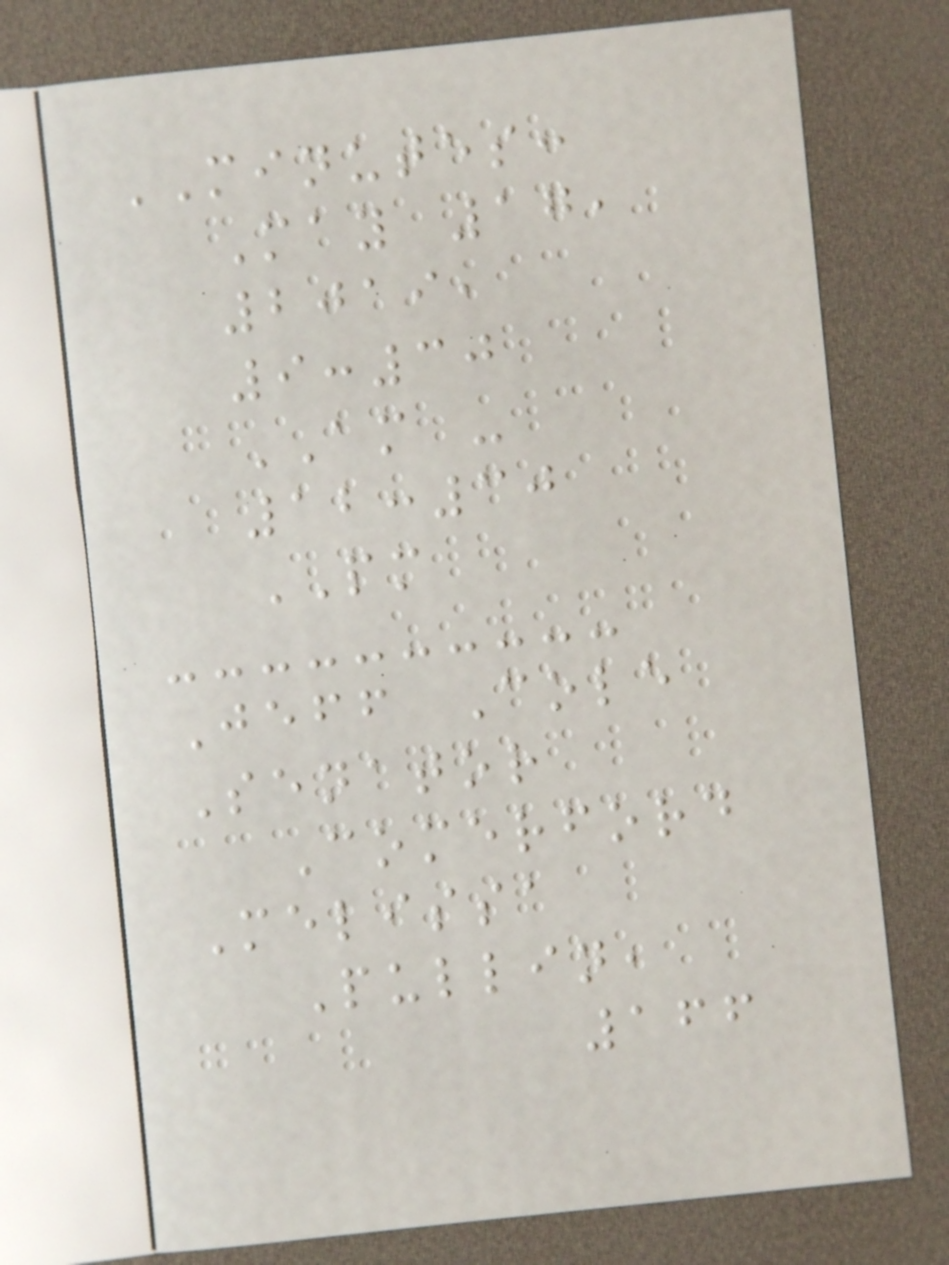MINUTES:
May 17,
2019,
9:30
AM -
12:30
PM
Jeff Cole
Senator
Comerford
Melissa
Pullin,
166
